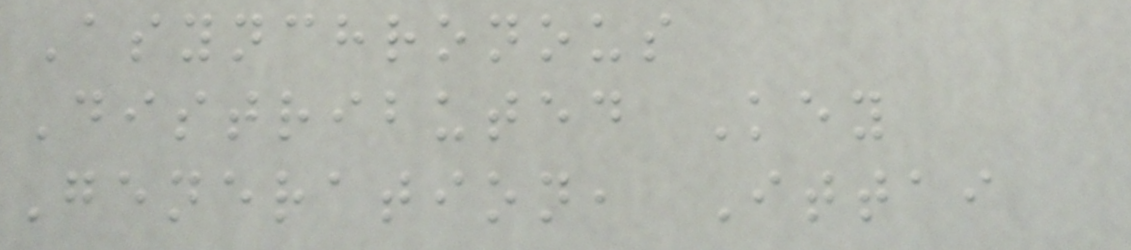Asynchronous
Distributed Key
Generation, Ittai
